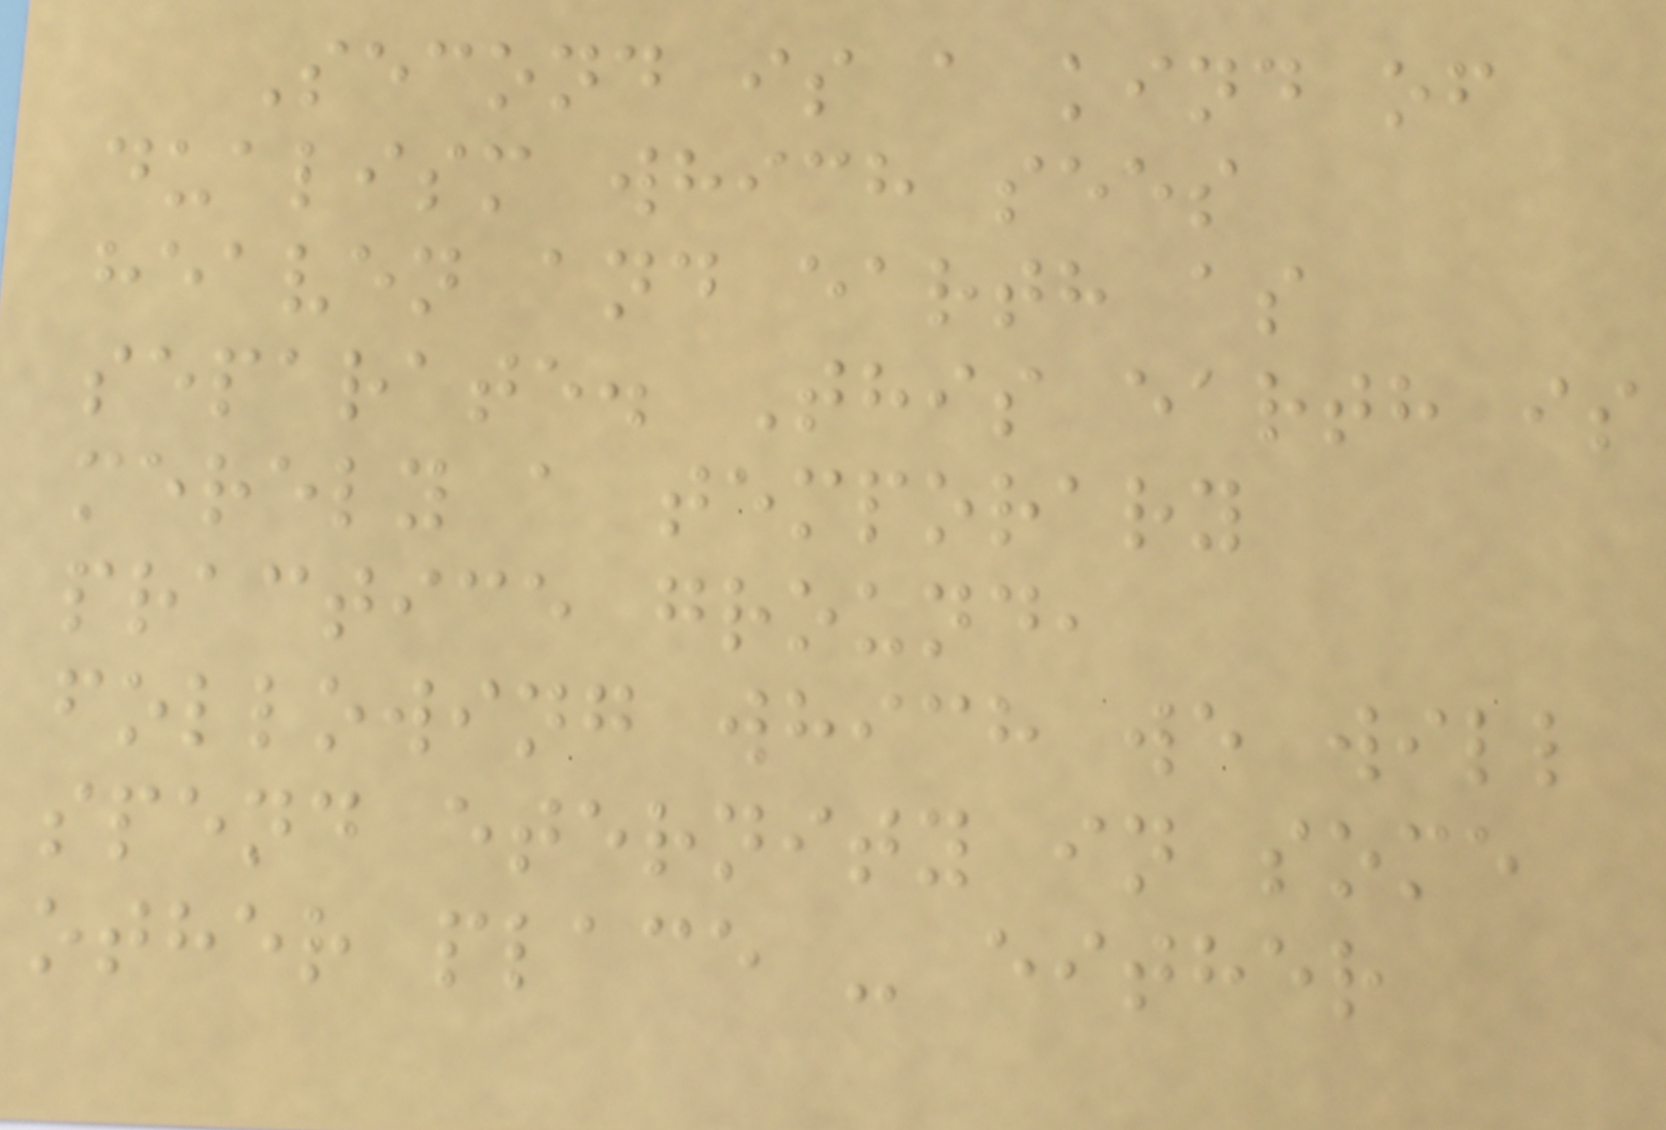Second is a kind of
dualism which sees
heaven and earth as
separate. This earth is
merely a temporary
practice ground,
following which we will
spend eternity in some
other place - either
